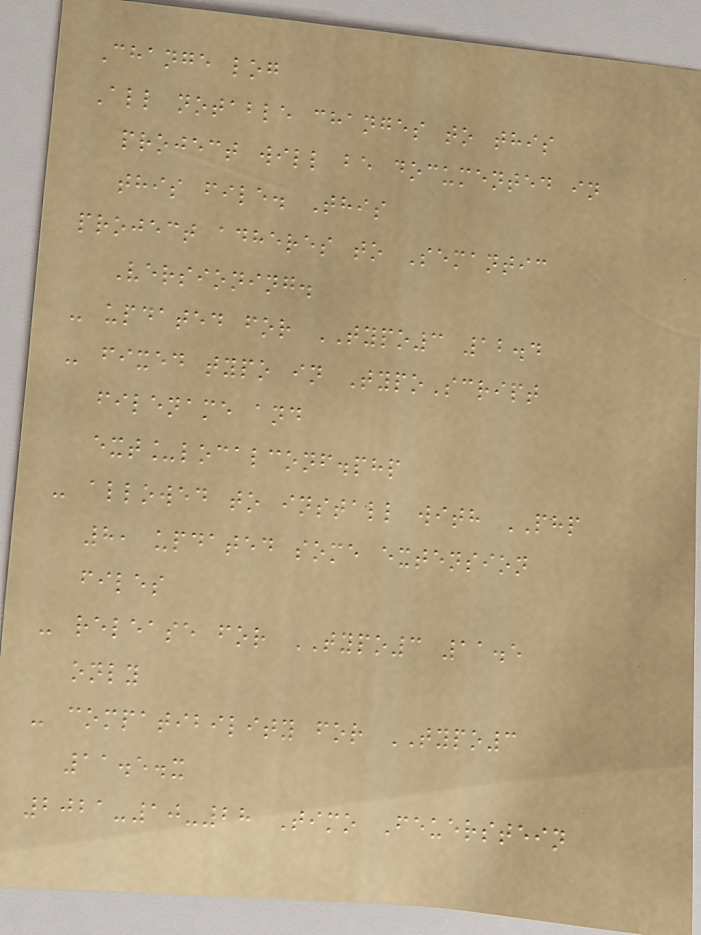Change log
All notable changes to this
project will be documented in
this file. This
project adheres to Semantic
Versioning.
- updated for TYPO3 12.4
- fixed typo in TypoScript
filename and
ext_localconf.php
- allowed to install with PHP
8, updated some extension
files
- release for TYPO3 11.5
only
- compatibility for TYPO3
11.5.x
2021-10-28 Timo Feuerstein
